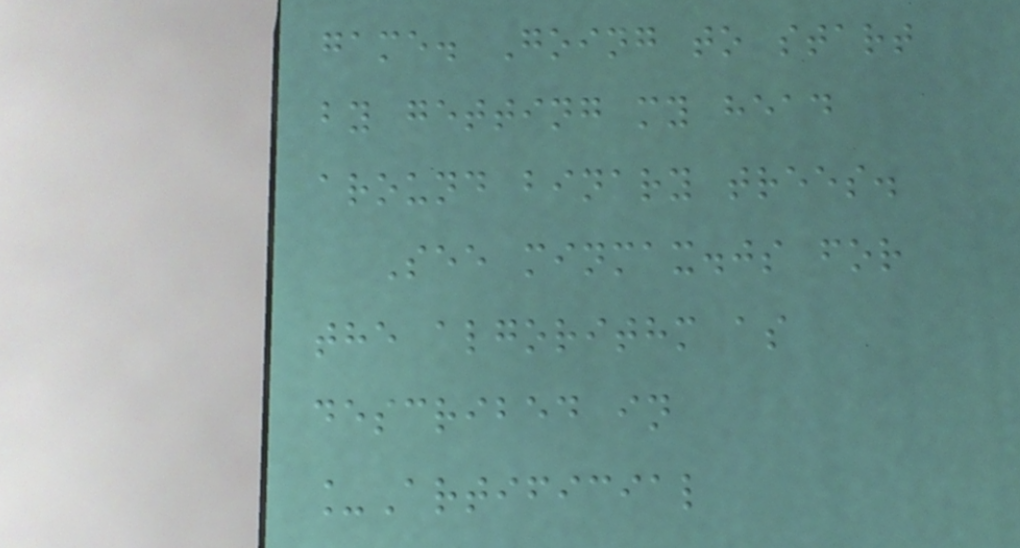game. Going to start
by getting my head
around binary trees.
See minmax.js for
the algorithm as
described in
_Artificial
